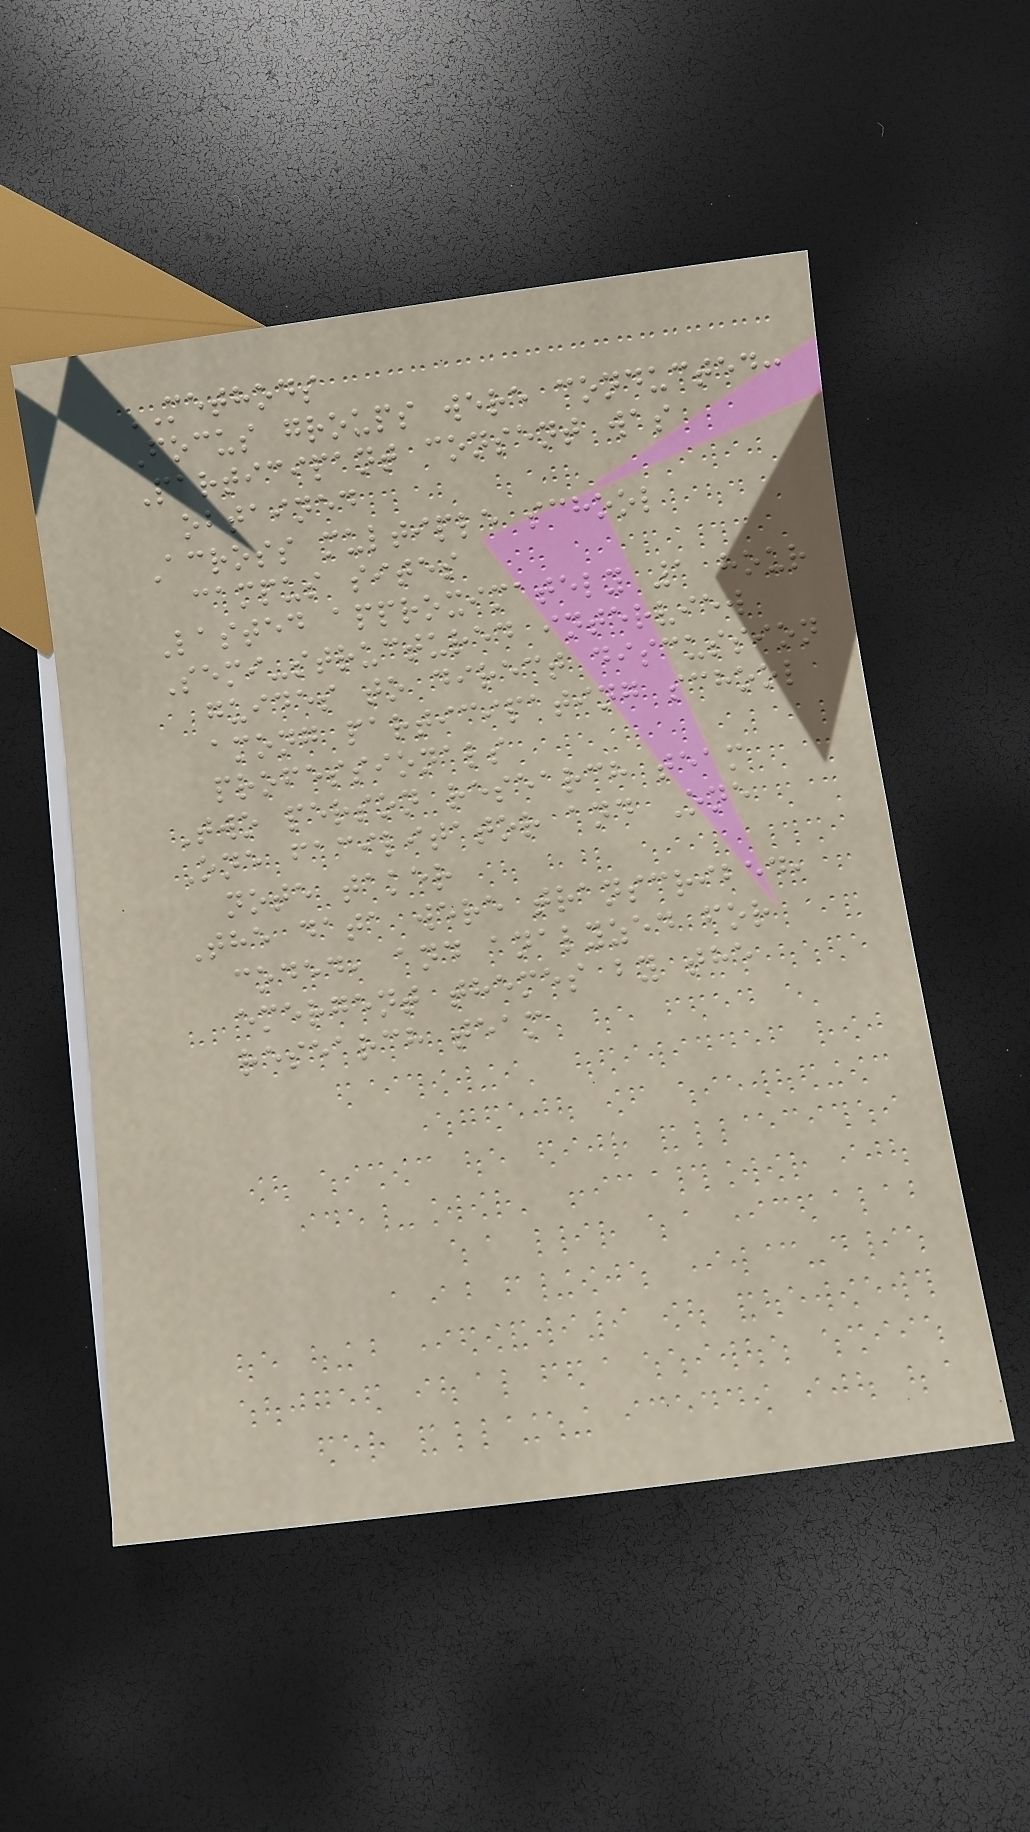METHODS
Focus groups were conducted:
Participant consent was
obtained
Across multiple school
campus sites
Lasted approximately 1 hour
Semi-structured interview
guides to direct discussion
among participating school
professionals
Two person research team
One facilitator and One
note taker
The data were transcribed,
coded, and analyzed for
emergent themes by the
research team
